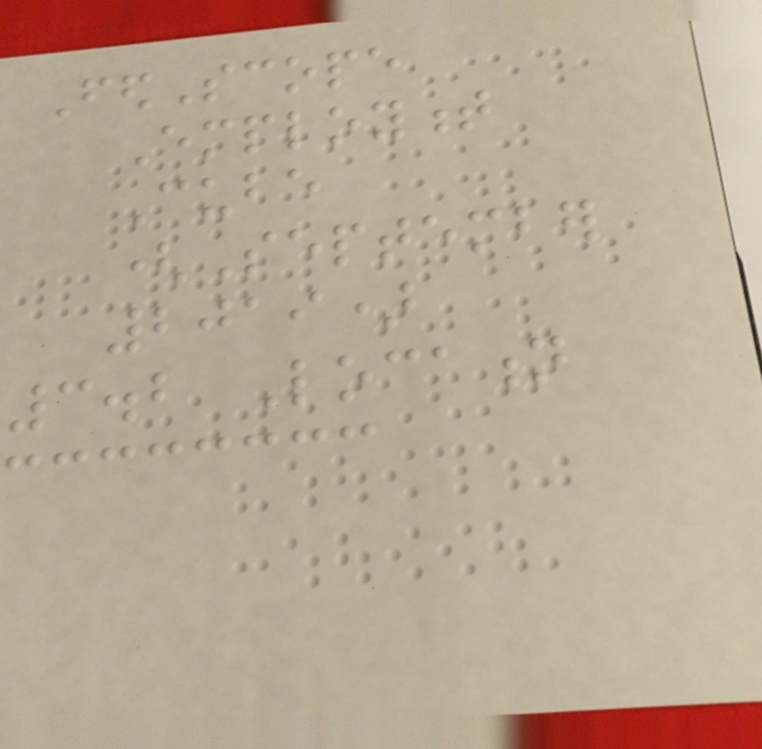FedScope
Employment
Cube
(September
2019)
3.2 Location
